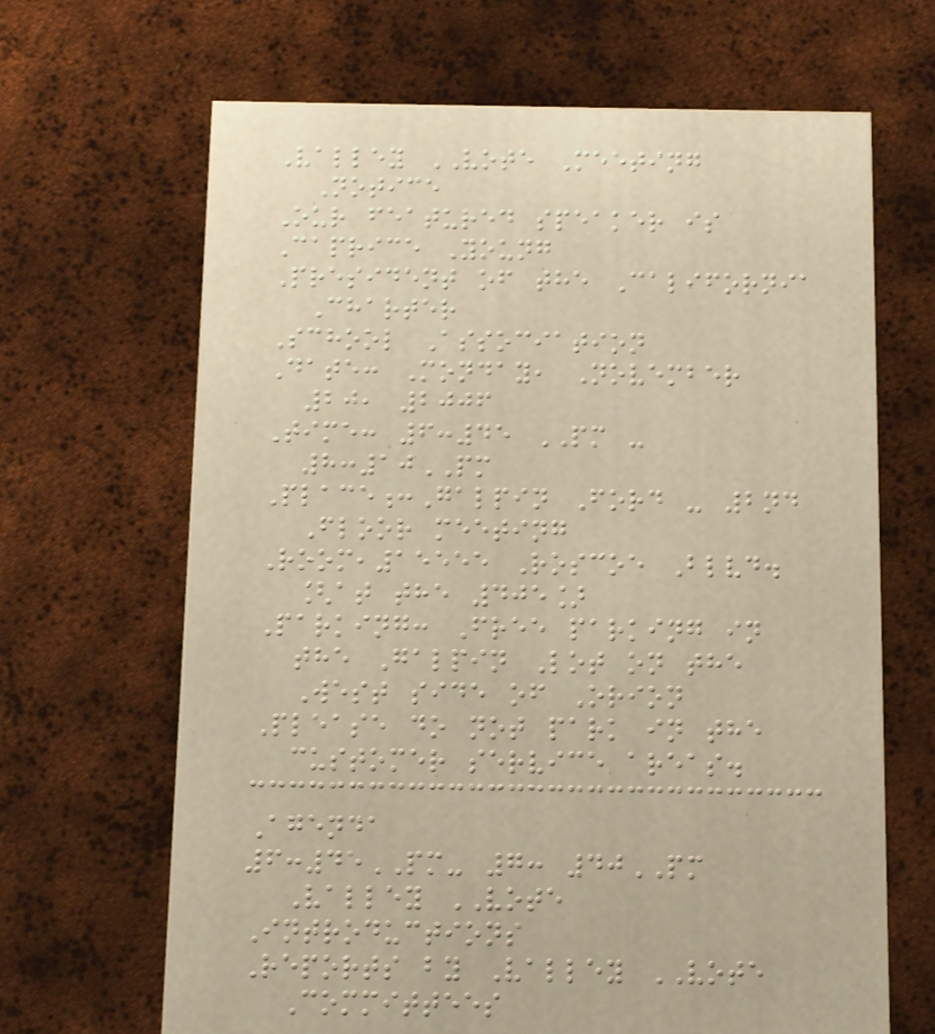Valley VOTE Meeting
Notice
Our featured speaker is
Caprice Young
President of the California
Charter
School Association
Date: Monday, November
20, 2006
Time: 6:45 PM -
8:10PM
Place:Galpin Ford - 2nd
Floor meeting
Room,15555 Roscoe Blvd.
[at the 405]
Parking: Free parking in
the Galpin Lot on the
West side of Orion
Please do not park in the
customer service areas.
Agenda
6:45PM- 7: 40PM
Valley VOTE
Introductions
Reports by Valley VOTE
Committees
